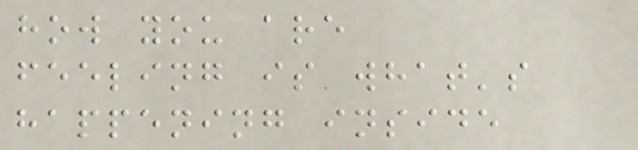how you are
feeling is what's
happening inside
